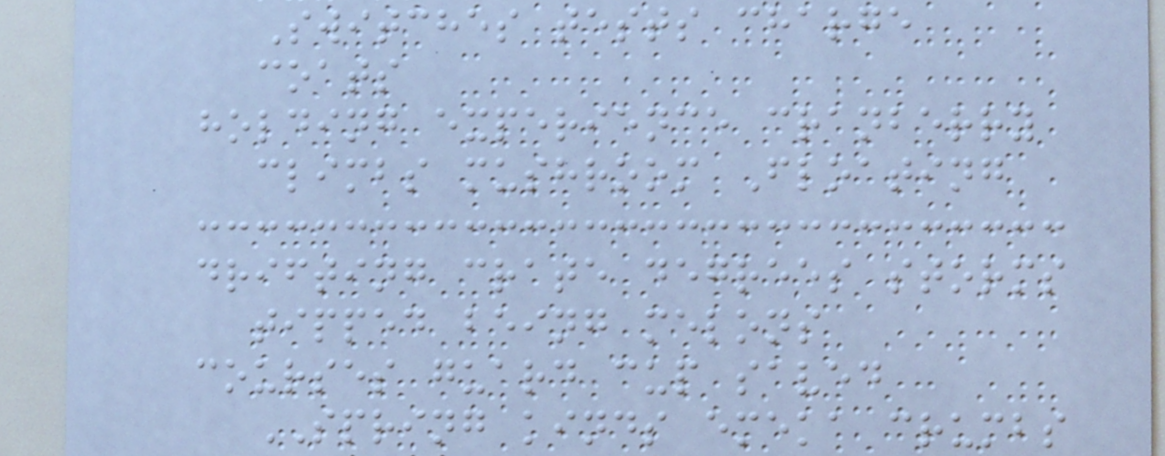Switches tests charge
coats
holding experience cranberry
climbs mushroom Floating
drifting crate degrees storms
tipped being melons
courses guard cup saved
SPRING kinds emeka crumbs
